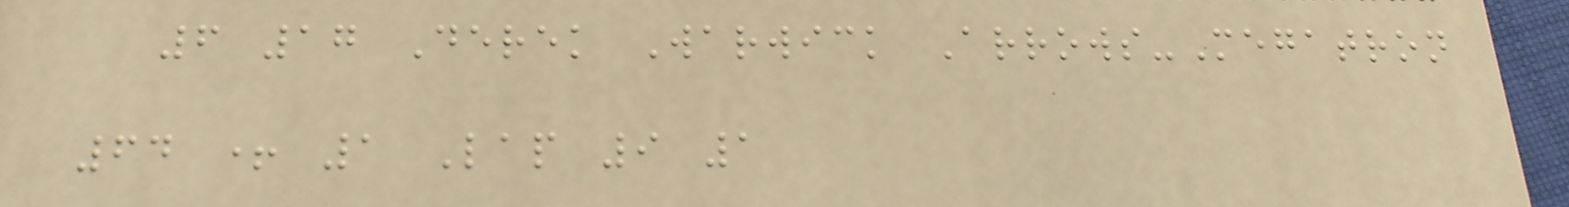6 17 Derek Warwick Arrows-Megatron
64 + 1 Lap 9 1
